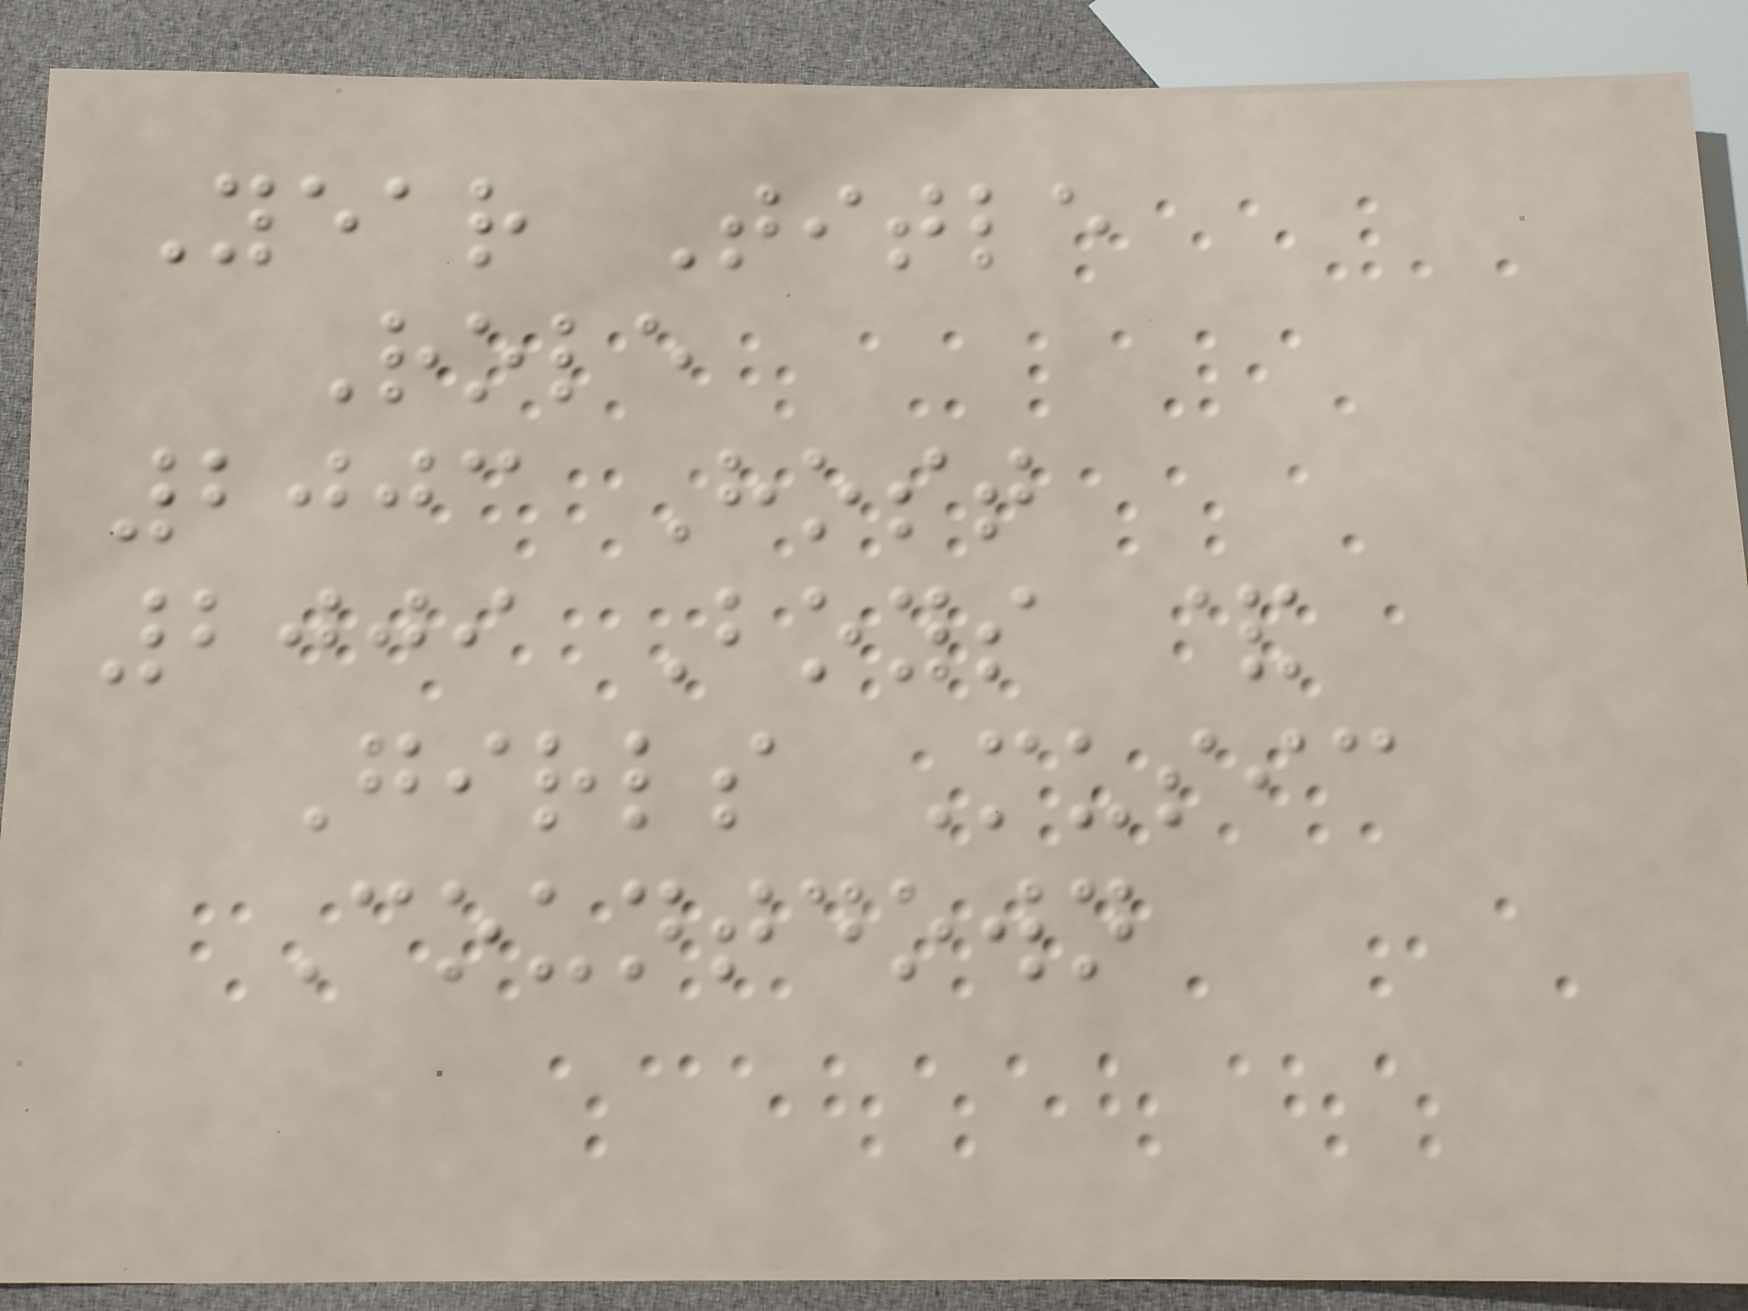Year Title
Role
2003 Host
2009 Boys &
Girls Music
Countdown
